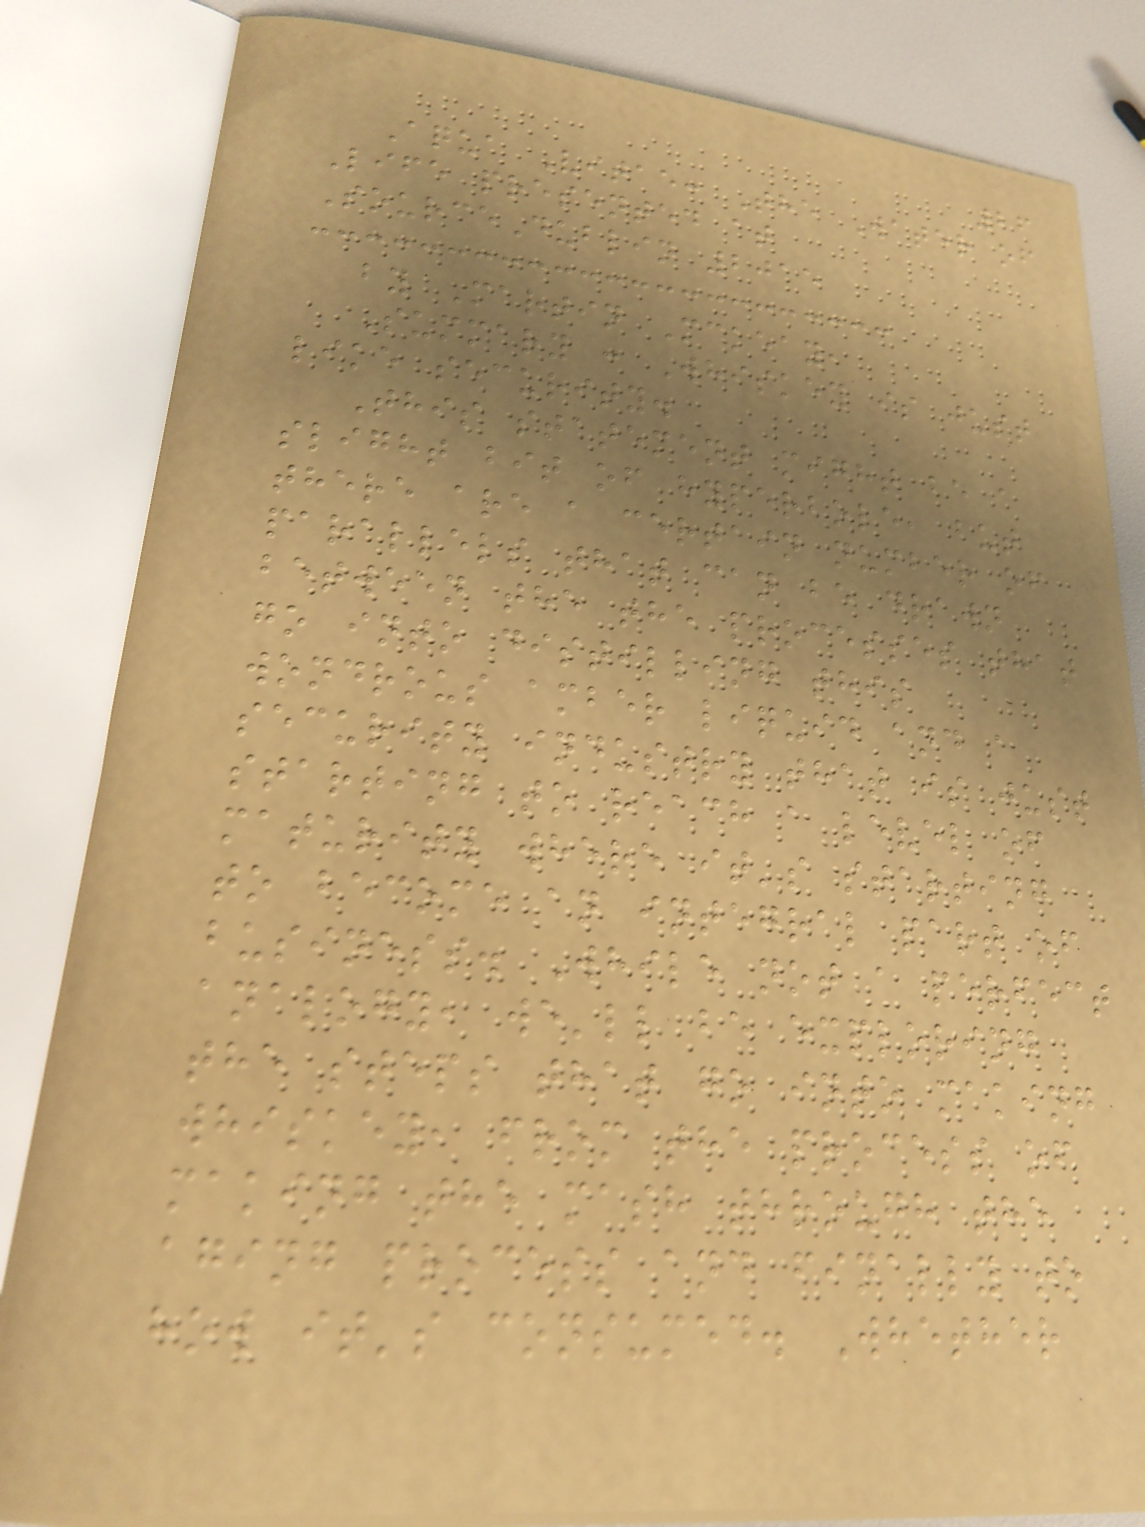26
Aqua Vitae: The Water of
Life presented at
SourceDublin 2015
by Martin Mckeay,
Summary : Whiskey is just
like security.
This statement might be a
slight bit of hyperbole, but
there are a certain number of
parallels that can be drawn
between the the processes that
go into distilling this
wondrous amber liquid and a
security industry that is just
starting to reach a level of
maturity where it's starting
to become an integral part of
business. While not a perfect
analogy, we'll be exploring
the steps that go into making
whiskey, from the process of
making the mash through the
aging process and finally to
how it's consumed. Whether
